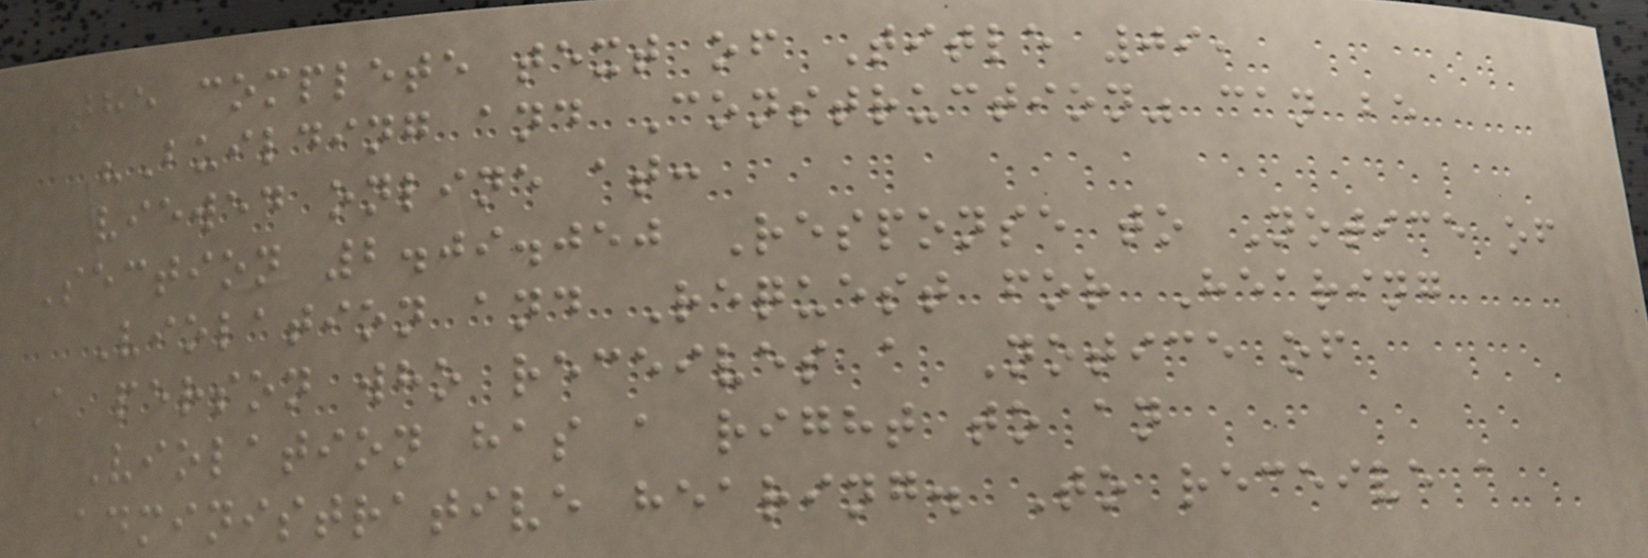The complete text of Title 09,
"Building and Construction" can be
viewed online at:
Section 2.09.050 Response to Notice of
Violation and Request for Hearing
A person who receives a Notice of
Violation has a right to an
administrative hearing. To receive a
